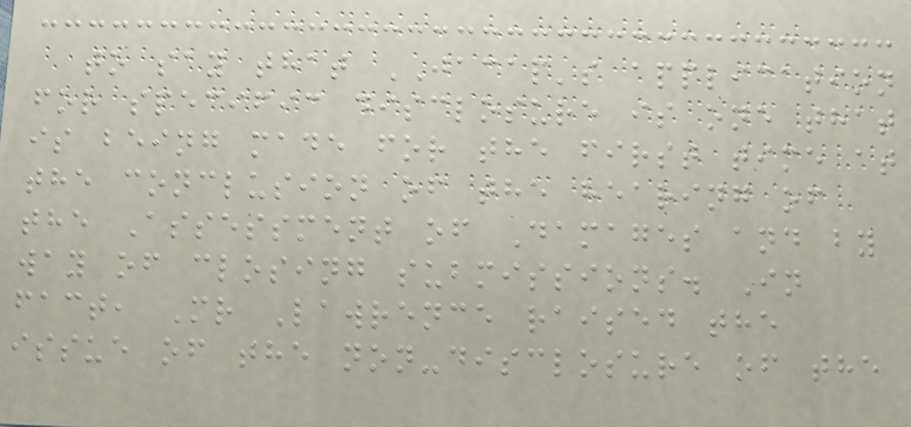to say that JACAP's application
for specific disclosure is one that
is being made for the first time at
the conclusion of the hearing of
the Assessment of Damages and by
way of closing submissions. In
fact, Mr Lawrence raised the
issue of the non-disclosure of the
